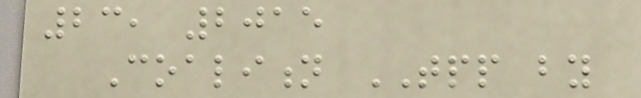23, 2015
Coalition TPP by
